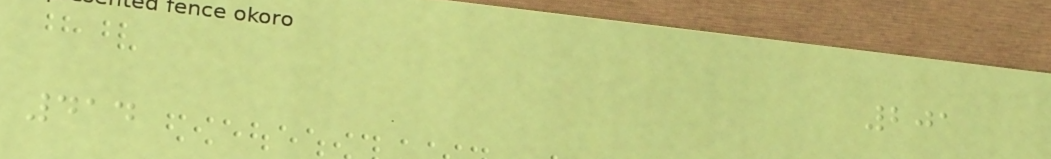201
414
